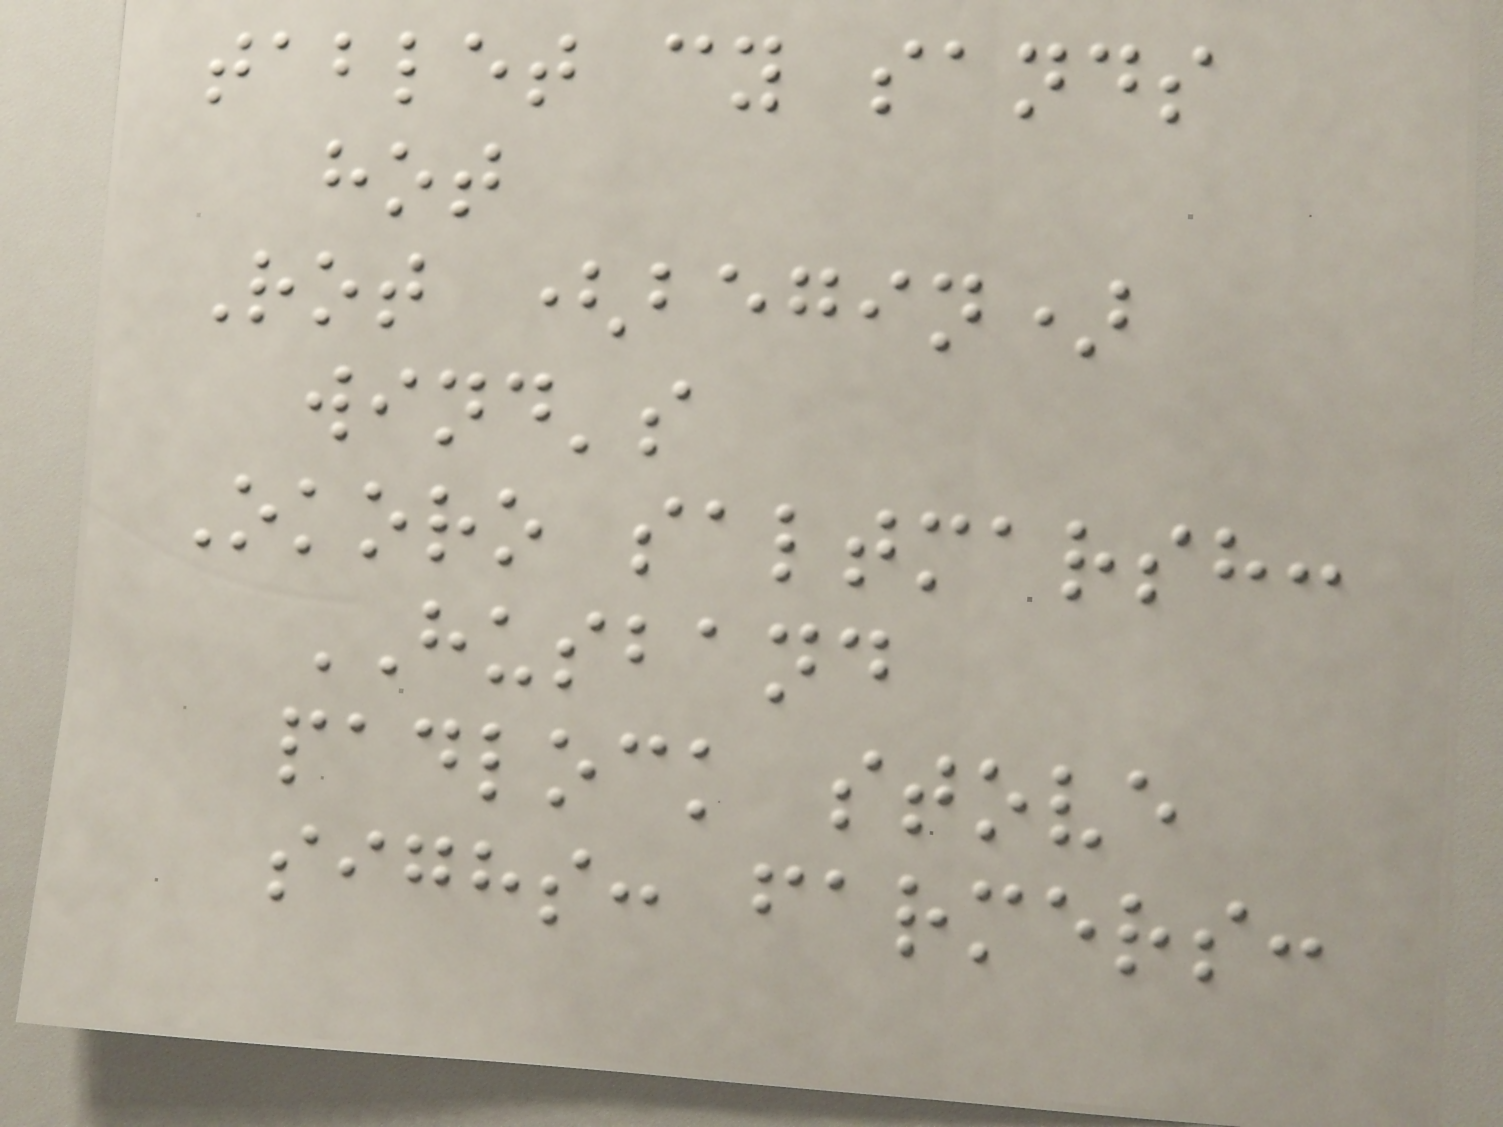tablet cy sands
hot
Rot (begin)
wind's
Okoro saltmarsh:
HUSBAND
padlock stove
sighs: farmers:
